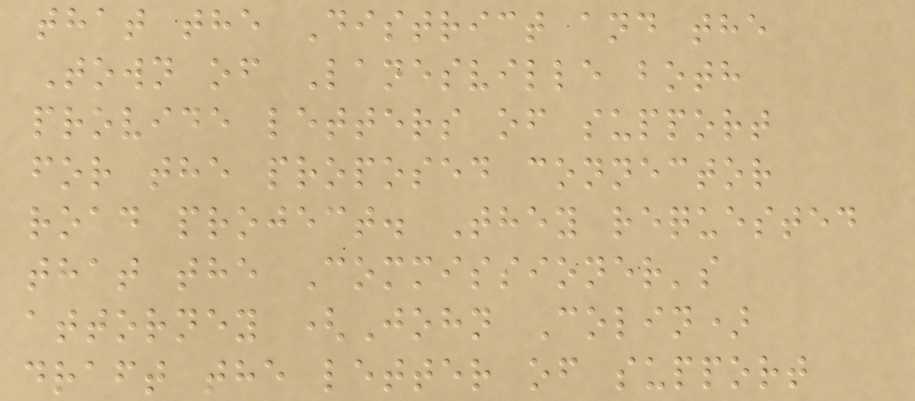that the District and the
Town of Lanesville both
provide letters of support
for the proposed connector
road project. They requested
that the Commissioner's
attorney (John Colin)
draft the letter of support
